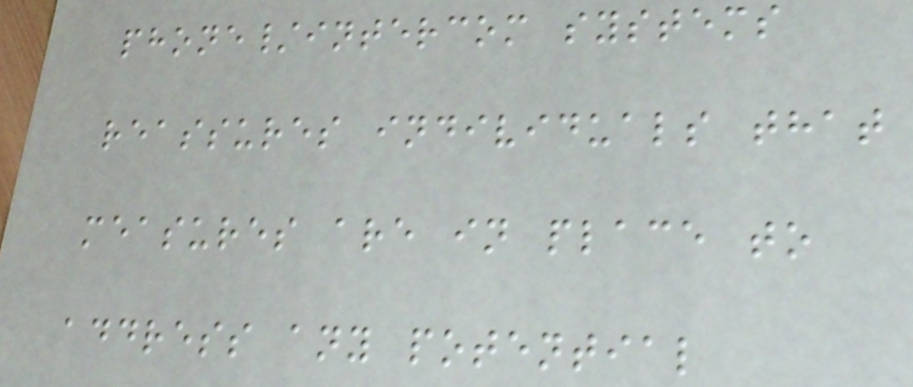phone/intercom systems
reassures individuals that
measures are in place to
address any potential
